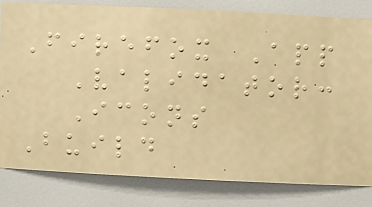Firefox App
Validator:
Icons
Build
